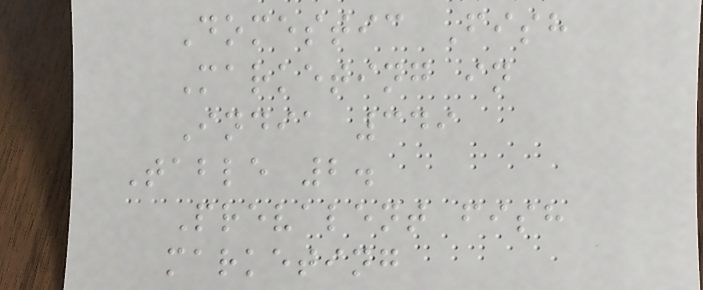Domestic Fish
Marketing in
India 349
Table 2.
Prevalent fish
marketing
